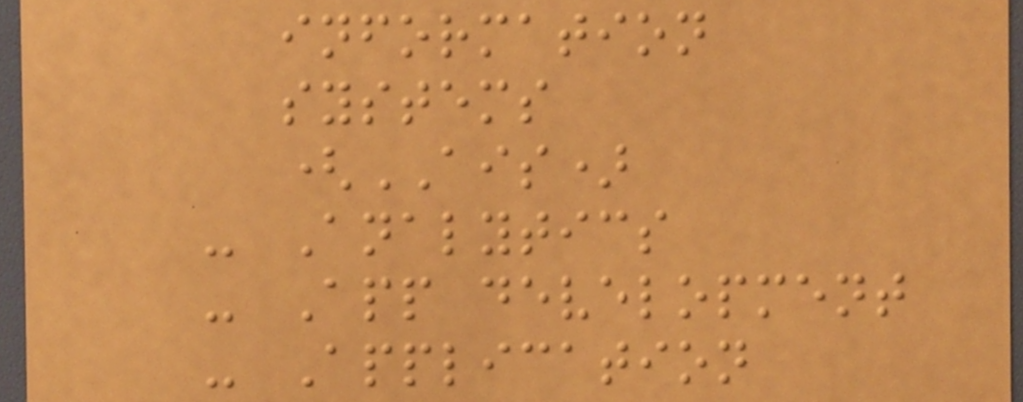information
systems
(AIS)
- Analytics
- App development
- Application
